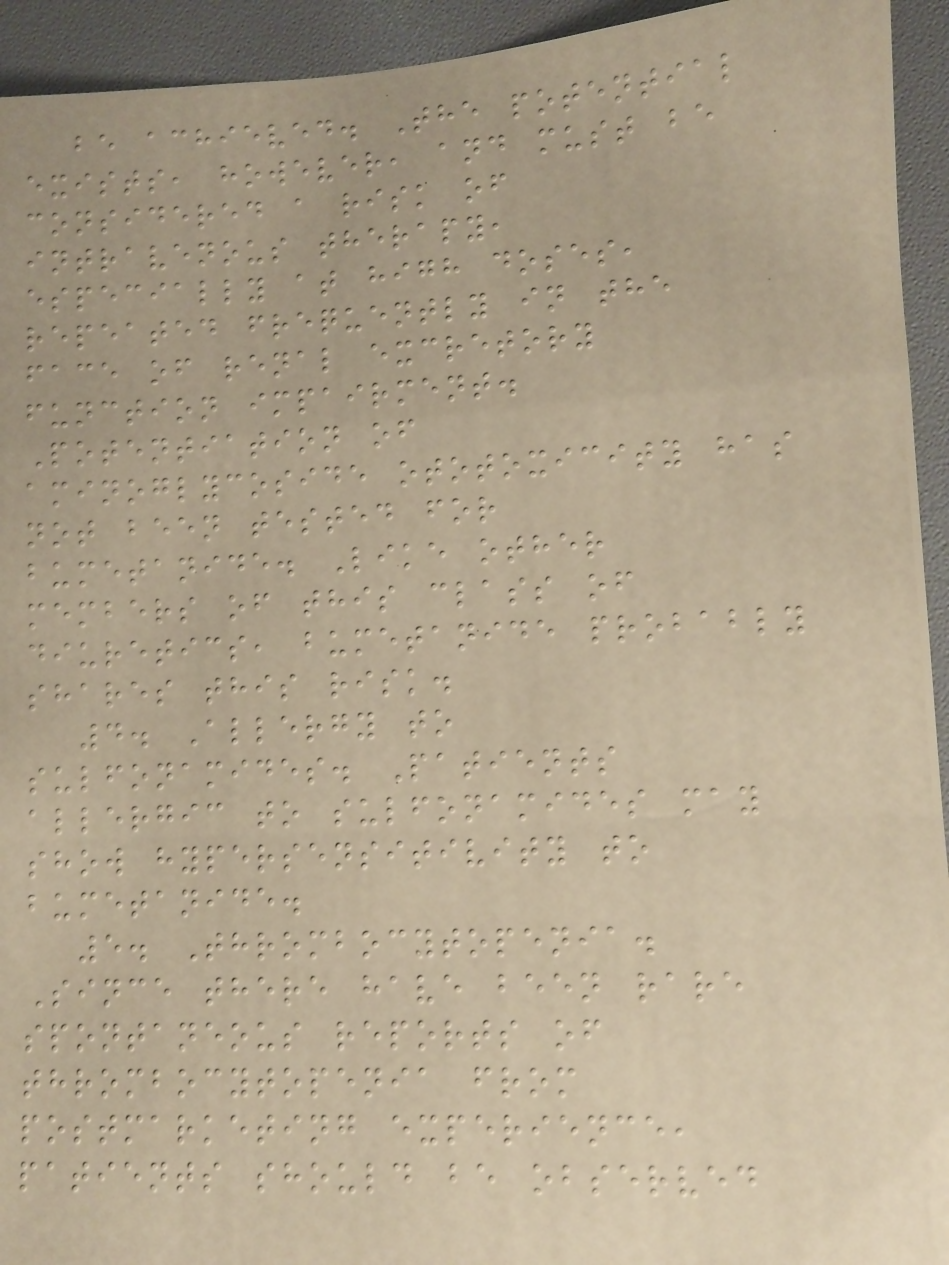be achieved. The potential
exists, however, and must be
considered a risk of
intravenous therapy,
especially at high doses,
repeated frequently in the
face of renal excretory
function impairment.
Potentiation of
aminoglycoside ototoxicity has
not been tested for
bumetanide. Like other
members of this class of
diuretics, bumetanide probably
shares this risk.
4. Allergy to
sulfonamides. Patients
allergic to sulfonamides may
show hypersensitivity to
bumetanide.
5. Thrombocytopenia.
Since there have been rare
spontaneous reports of
thrombocytopenia from
postmarketing experience,
patients should be observed
